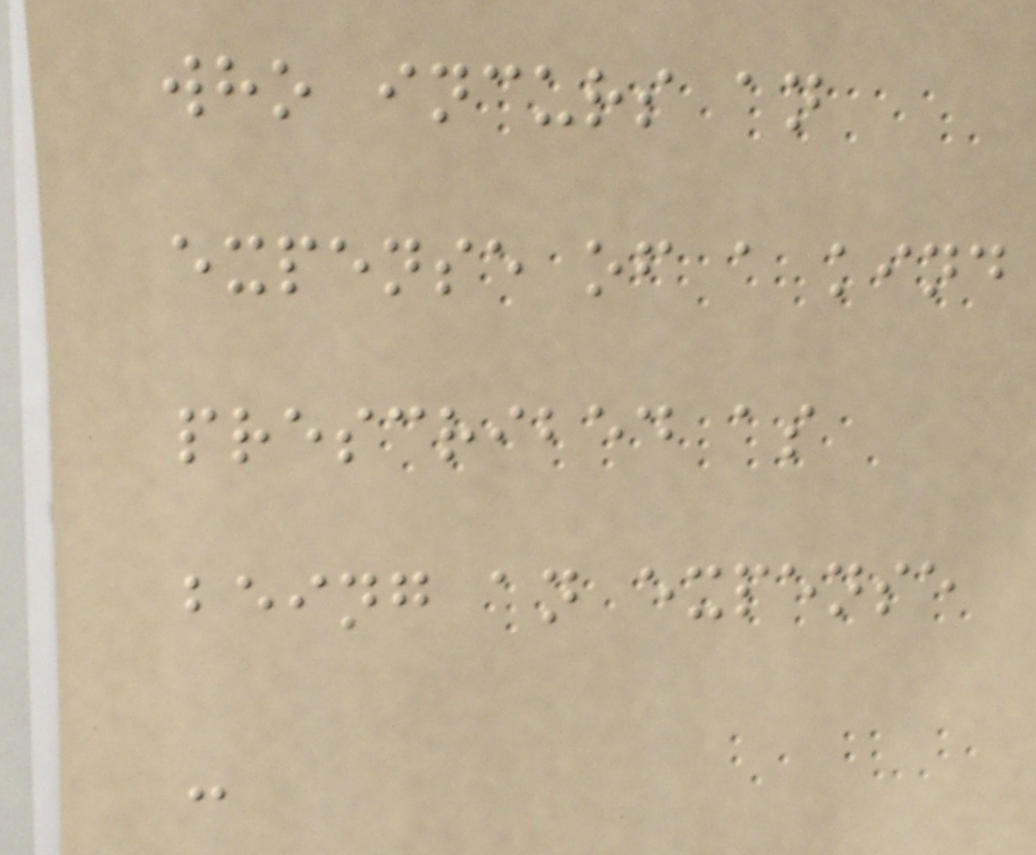who incurs an
expense of a kind
prescribed as
being an expense
-
